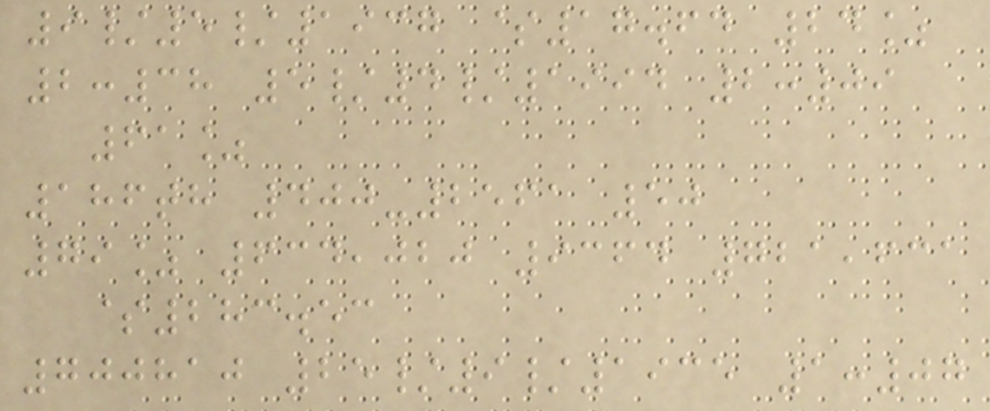9/5/1937 $17.64 24%
2:38 5/4/1994 2:09
61%
186th 400-2561 50
79% 634,020 9364 721,631
$283.53
700810 25/9/1935 1:07
